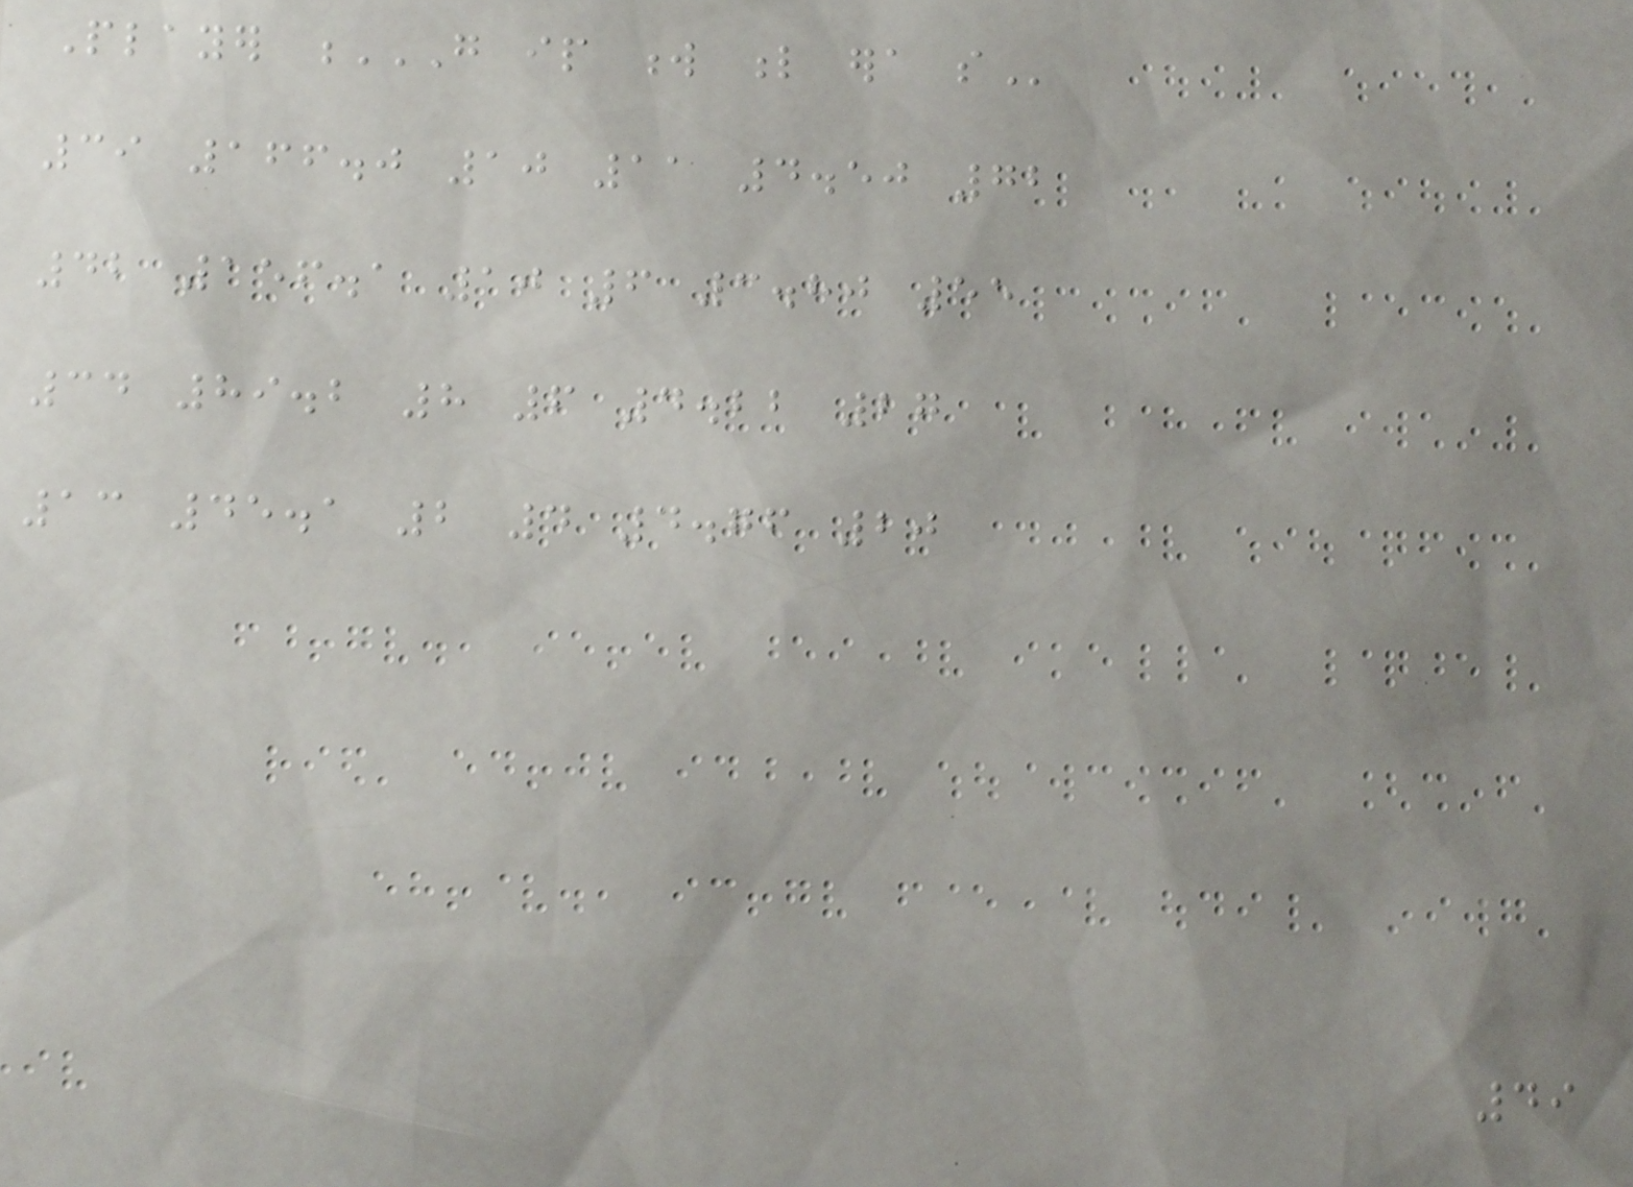Player G IP W L ERA SO
39 166.0 10 11 4.50 72
42 156.1 10 6 3.80 55
34 89.2 8 6 4.22 27
13 45.1 2 4 4.76 20
49
